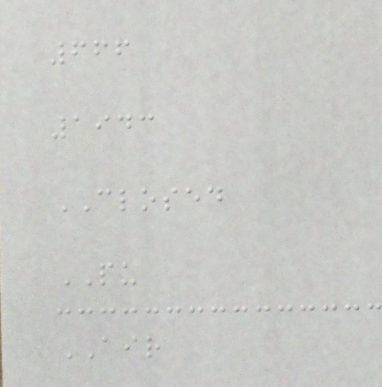666
1943
CLOSED
PU
AIR
